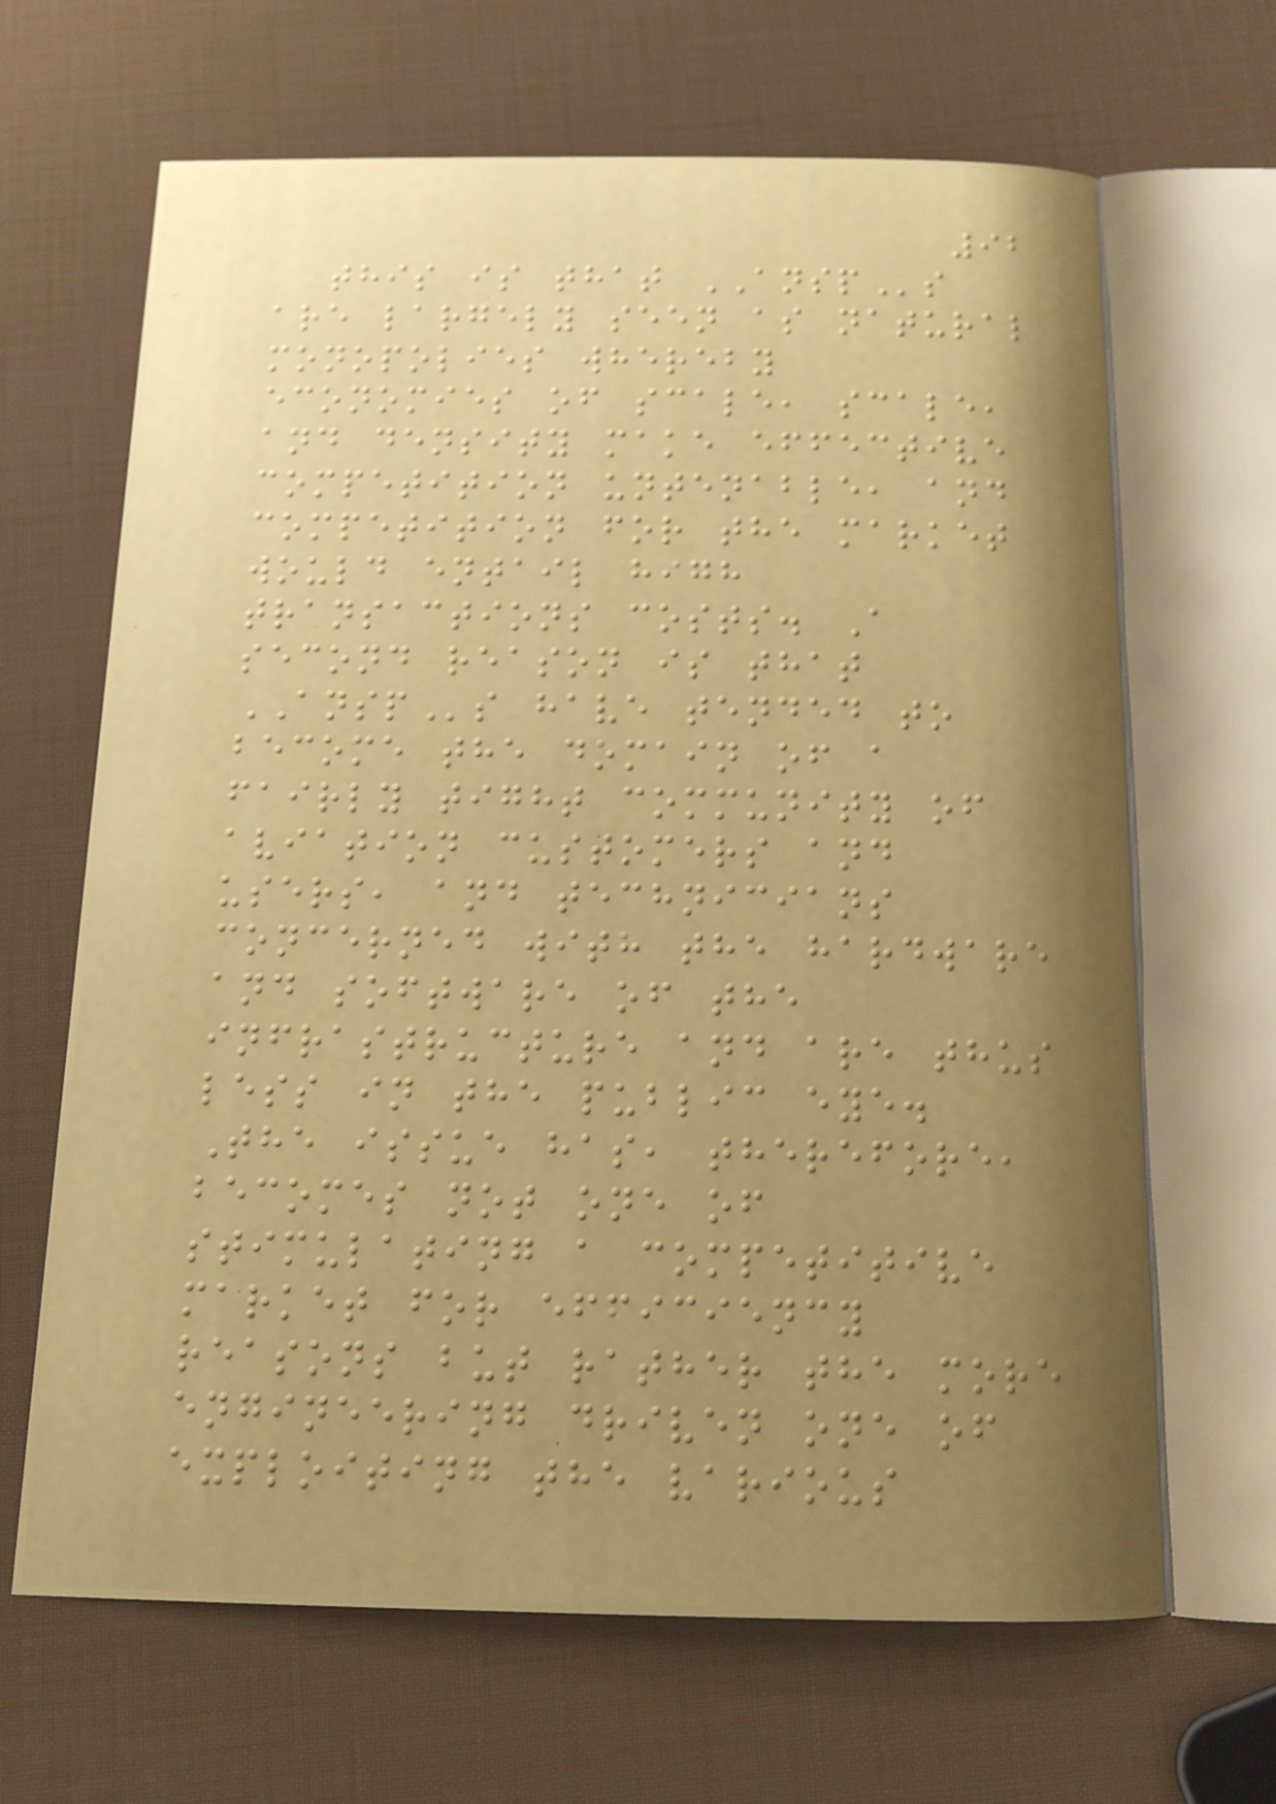92
this is that ANSPs
are largely seen as natural
monopolies whereby
economies of scale, scale,
and density make effective
competition untenable, and
competition for the market
would entail high
transactions costs. A
second reason is that
ANSPs have tended to
become the domain of a
fairly tight community of
aviation customers and
users, and technicians
concerned with the hardware
and software of the
infrastructure and are thus
less in the public eye.
The issue has, therefore,
becomes not one of
stimulating a competitive
market for efficiency
reasons but rather the more
engineering driven one of
exploiting the various
